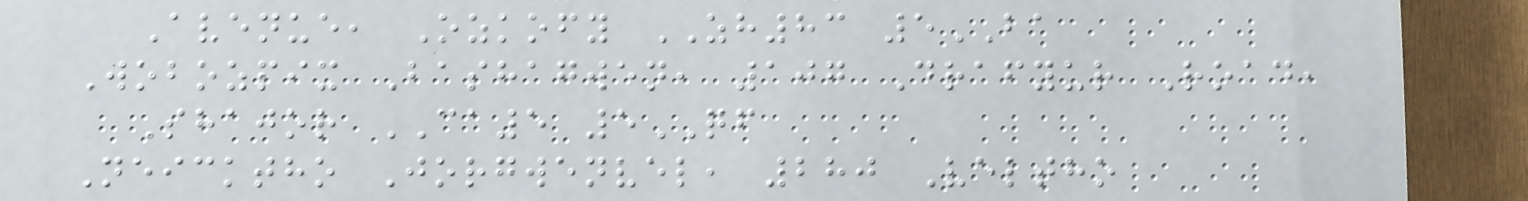Avenue, Ozkofy ZH83 5BA
Wobozpix Bashagwen, 107 Drafyur Road,
Shajor CA5 5QF
Neicktho Jorgwenvel, 280 Veltho
